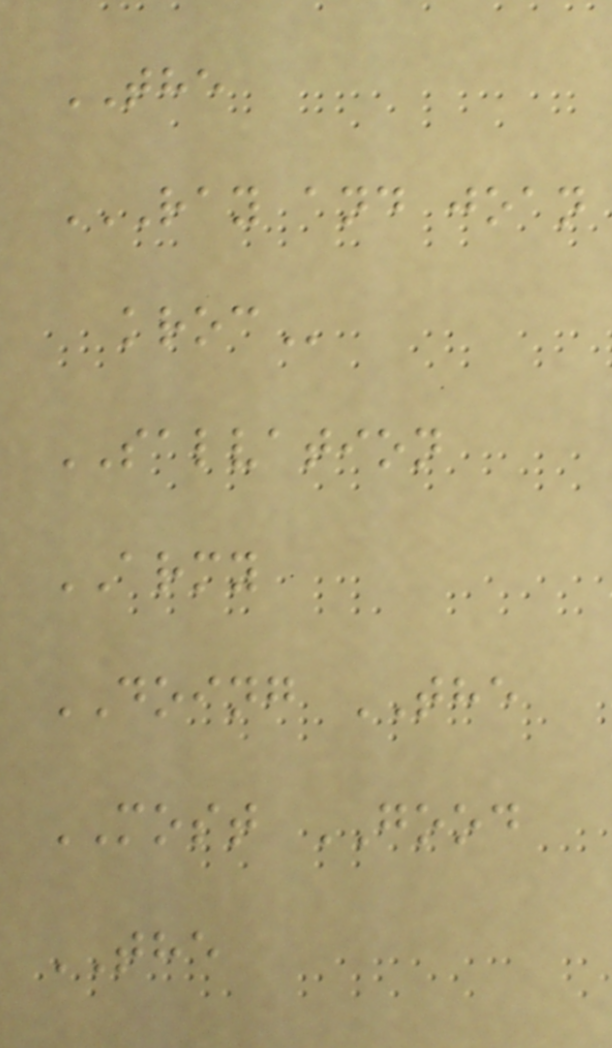THE
RAY AND JOAN
KROC
SALVATION
ARMY
DOING THE
MOST GOOD
THE
